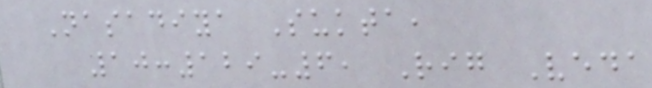Nasadiya Sukta,
10:129-6, Rig Veda
